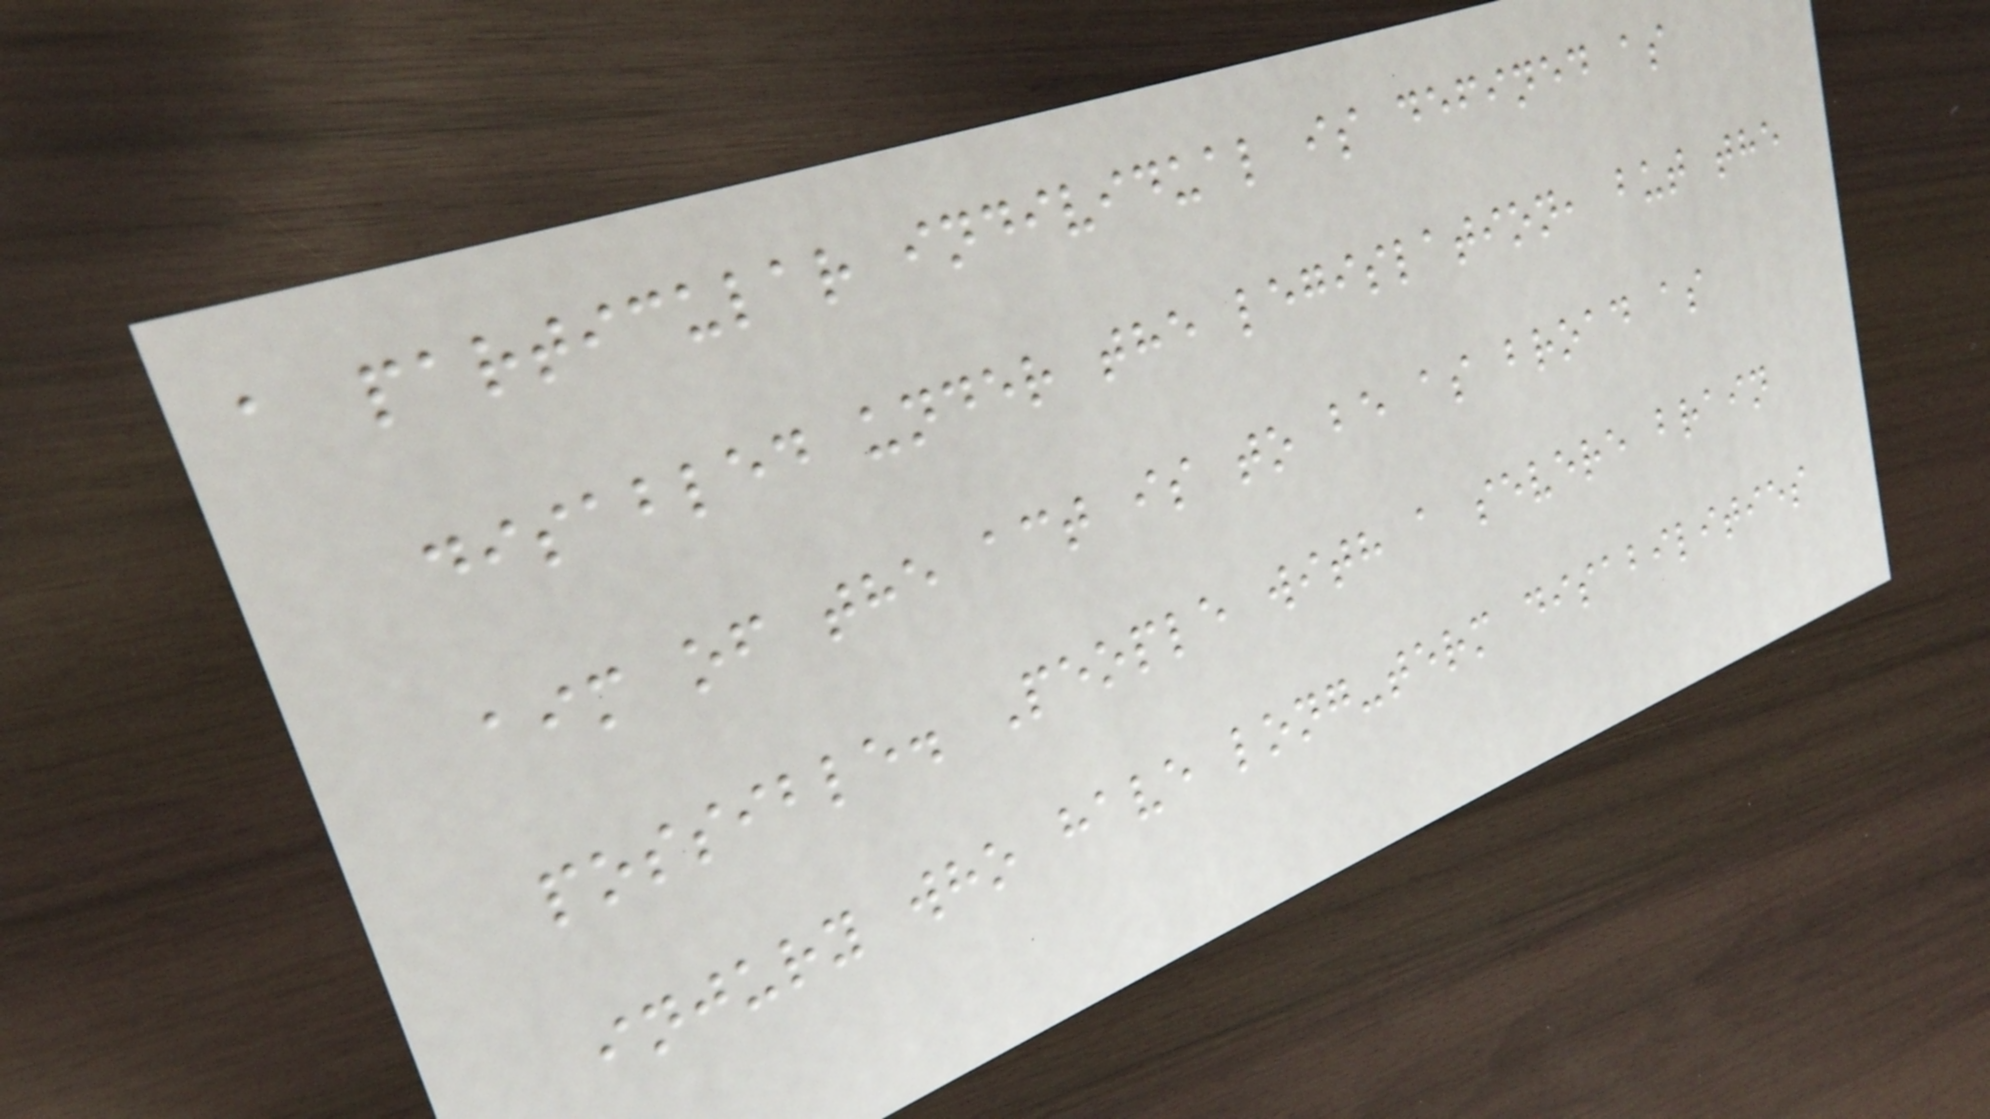a particular individual is defined as
disabled under the legislation, but the
aim of the act is to be as broad as
possible. People with a severe brain
injury who have long-term disabilities
